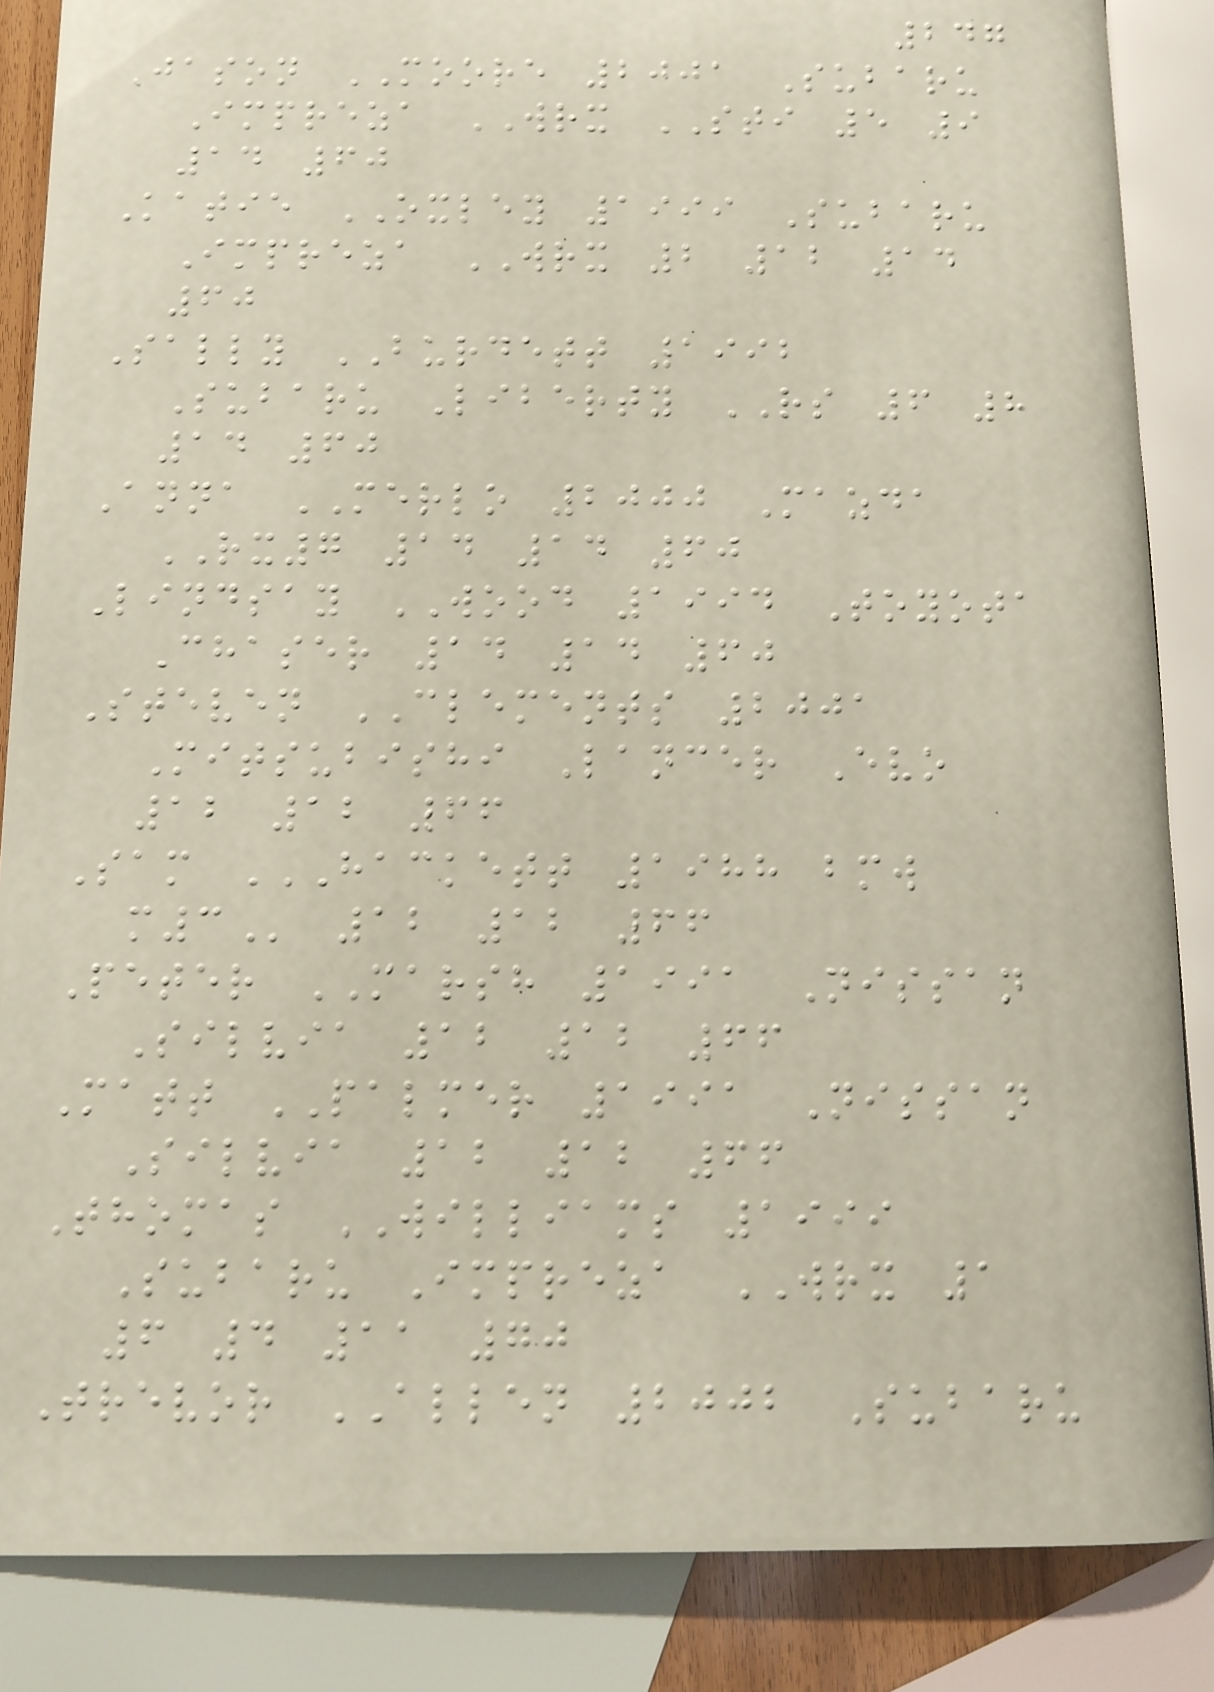247
Jason MOORE 2001 Subaru
Impreza WRX STI 5 9
14 60
Katie OXLEY 1999 Subaru
Impreza WRX 2 12 14
60
Sally BURDETT 1992
Subaru Liberty RS 6 8
14 60
Anna MERLO 2000 Mazda
RX7 14 14 60
Lindsay WOOD 1994 Toyota
Chaser 14 14 60
Steven CLEMENTS 2001
Mitsubishi Lancer Evo
12 12 66
Sam HACKETT 1988 BMW
M3 12 12 66
Peter MARSH 1991 Nissan
Silvia 12 12 66
Matt PALMER 1991 Nissan
Silvia 12 12 66
Thomas WILLIAMS 1999
Subaru Impreza WRX 1
6 4 11 70
Trevor ALLEN 2002 Subaru
